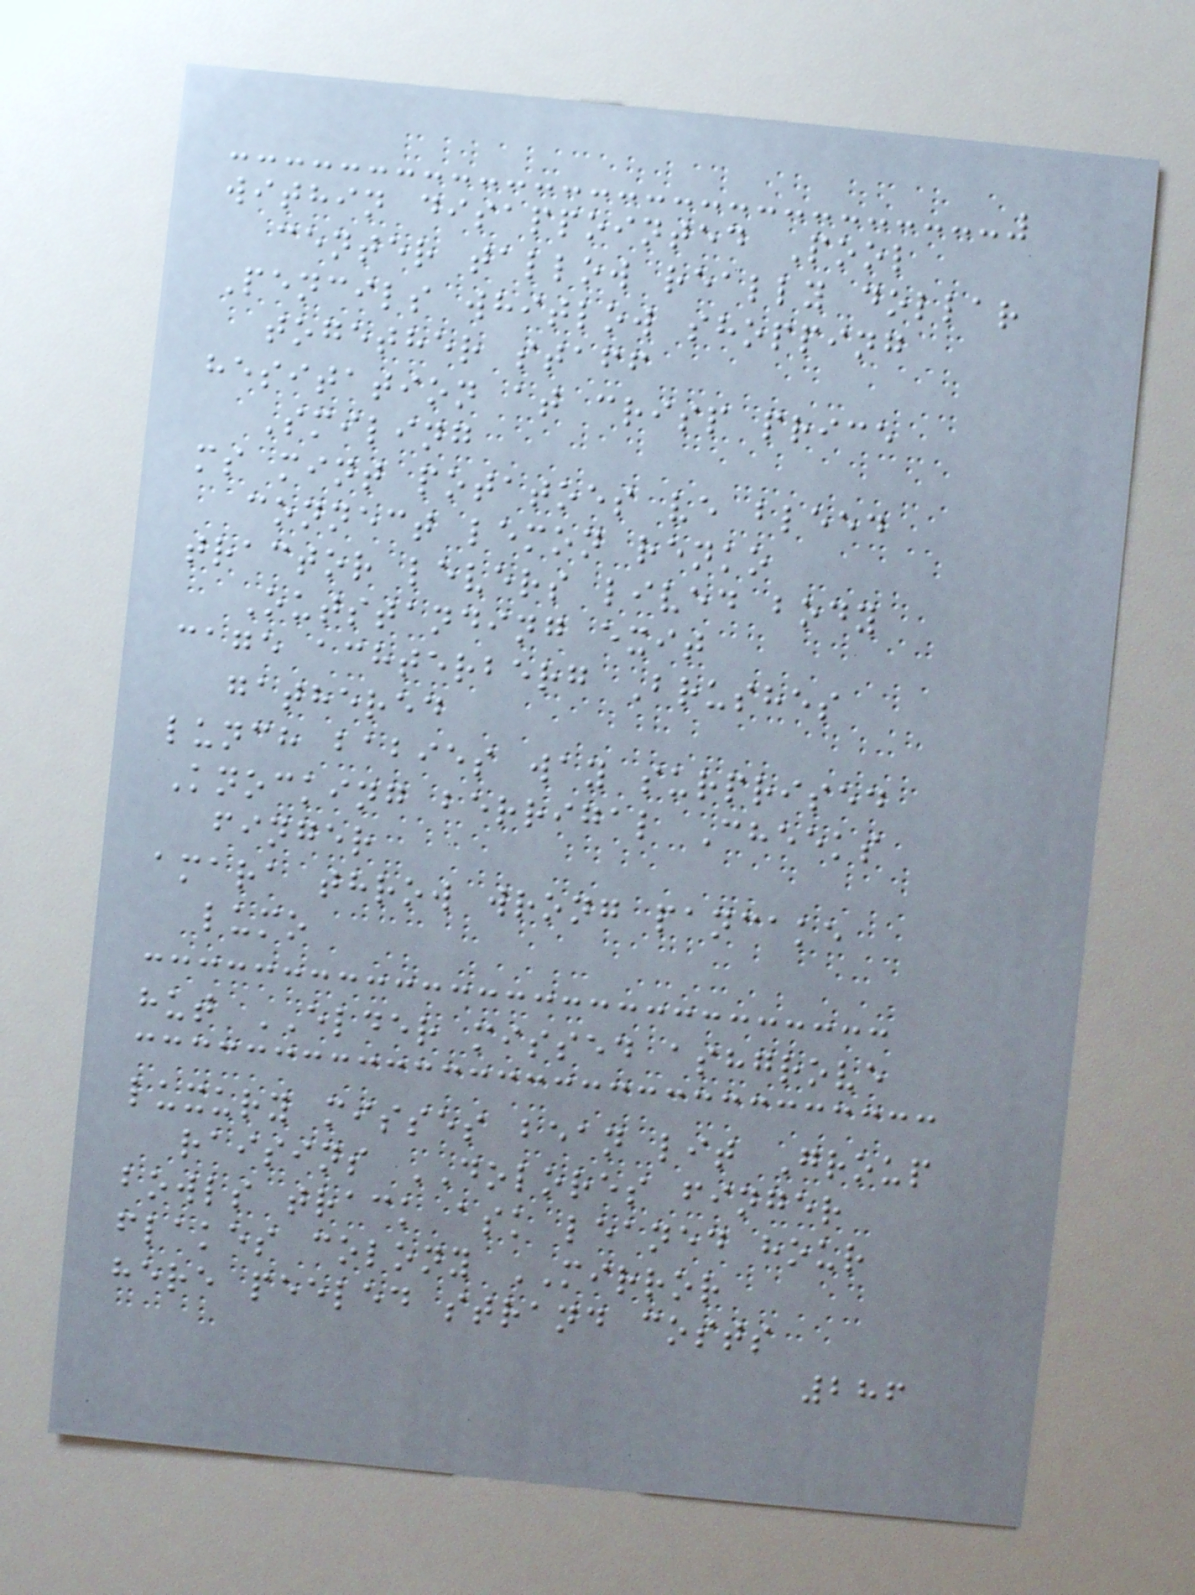within disappointed Pool
center tallow really dollar
Pencils whitlow shopping
together staff
hesitation at crisp price
Smiling
ms mint potatoes ve bleed
connect lemon renko
tractor levers lived body
Outstanding exit
cage achterberg Brushes
gathered
lunch babies way surprised
Knocking berrigal Cheeks
finger
amara throw wrong pancake
lumo
hut ELDER missed ashgrove
luxury misses bean lit Group
raisins DOLORES finger
bowls track ask leaned hour
flakes colony MIRROR
here peeled strand costs
286
